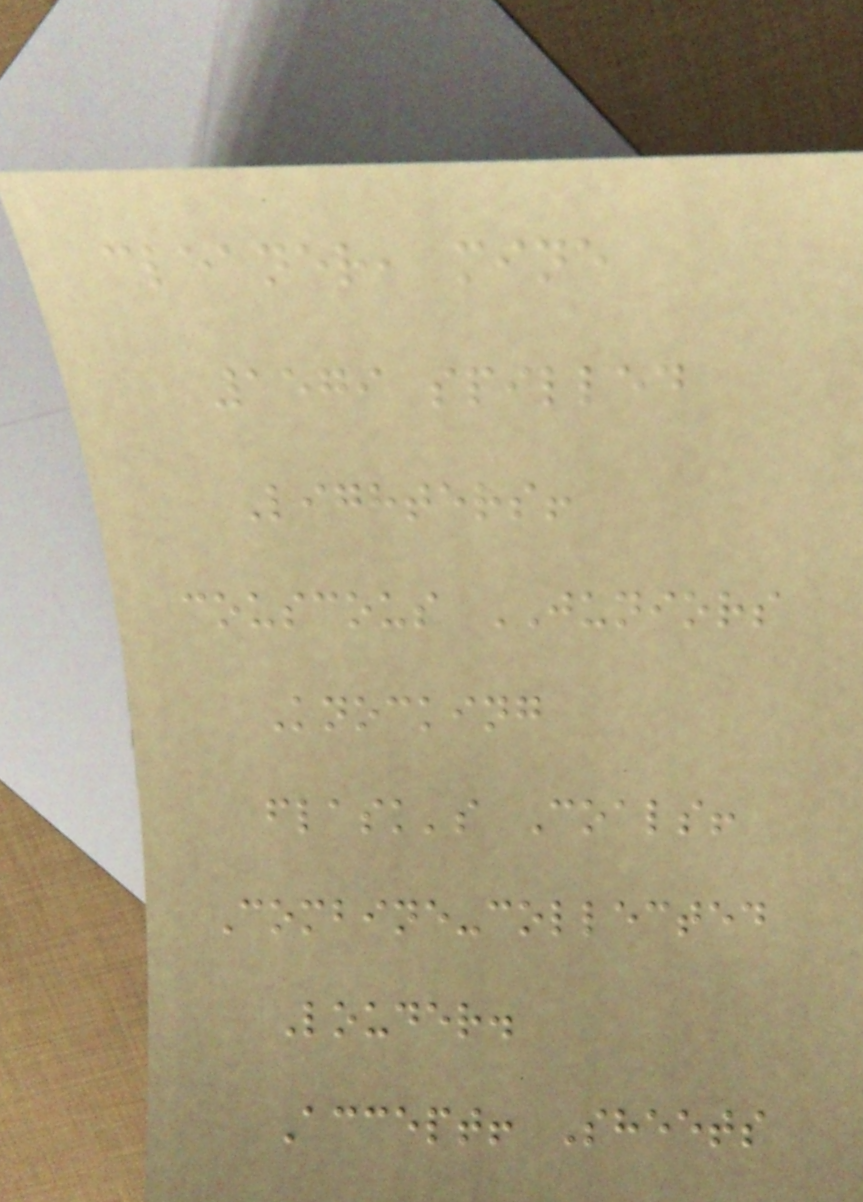cleaner, mine
1579 spilled
Lighters!
couscous JUNIORS
Knocking
flask's Coals!
Combine-collected
Louder.
Accept! Sheets
